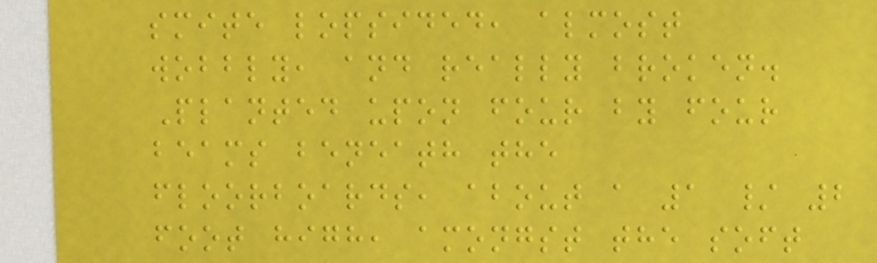smite lopsided, almost
wobbly, and really broken.
Planted upon four by four
beams beneath the
floorboards, about a 1 / 2
foot high, amongst the soft
